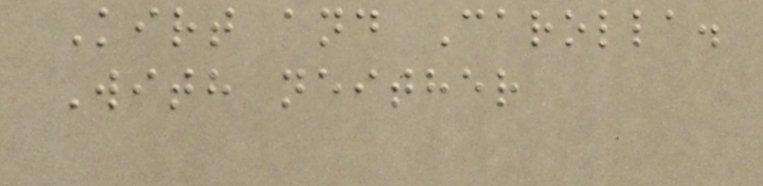Kirt and Carolla.
With neither
